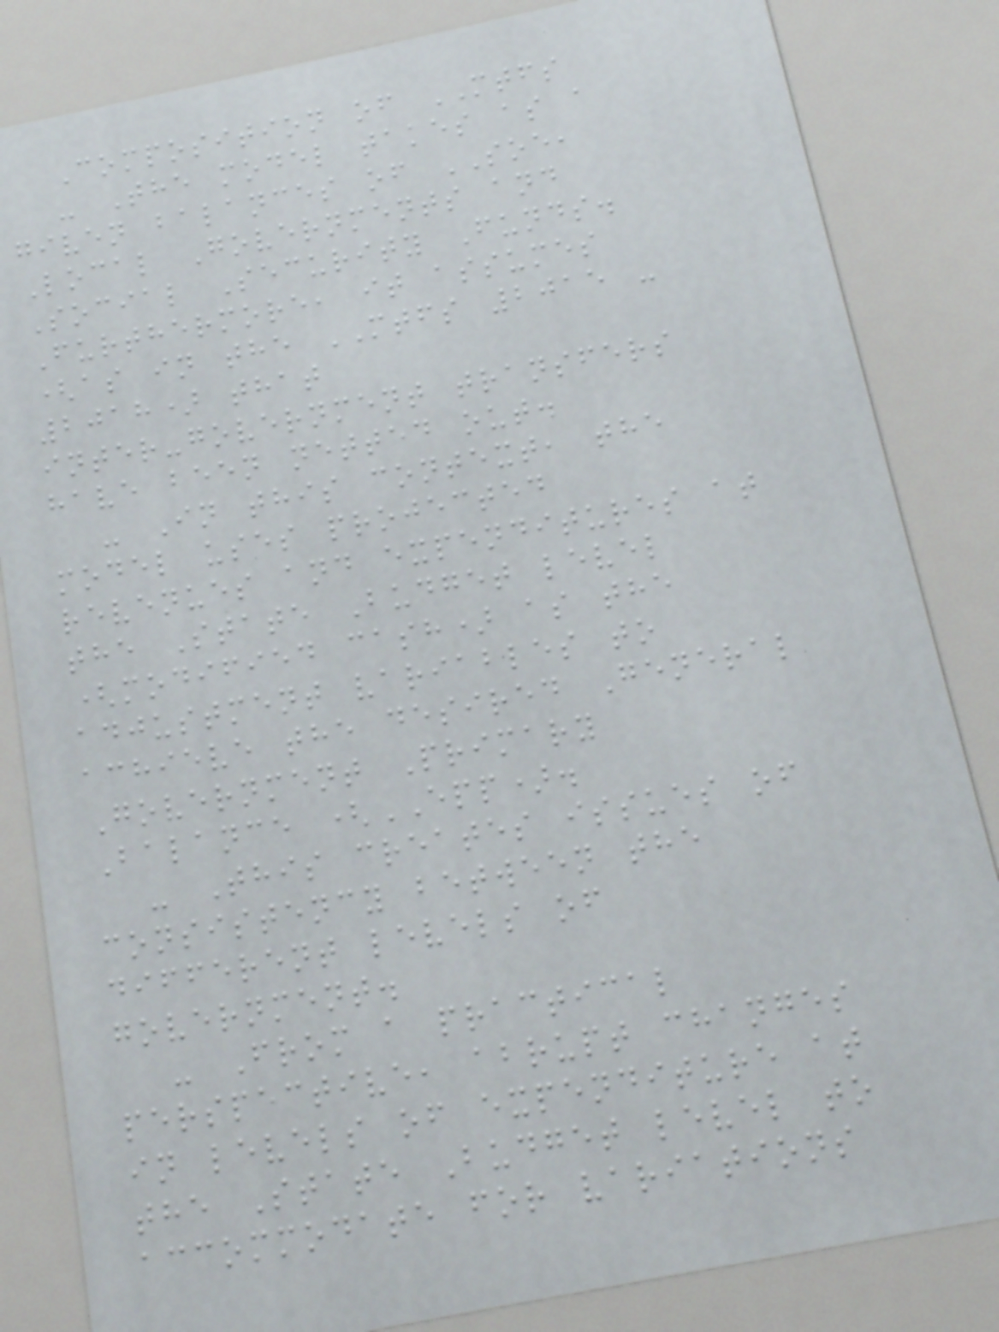Composition of MTFS
- The model takes as a
given balances of SOE,
Local Governments and
Social Security Funds.
Furthermore, it assumes
(as in the MTFS 2015 -
2018) that
inter-government transfers
have been netted out.
- In this context, the
model uses projected
revenues and expenditures at
the State Budget level
(modified cash) as the
adjustment variables to
achieve the desired General
Government Primary
Balance (EPP).
- This creates issues of
consistency between the
different levels of
government.
- From a practical
perspective, abrupt changes
in levels of expenditure at
the State Budget level to
accommodate for variations
